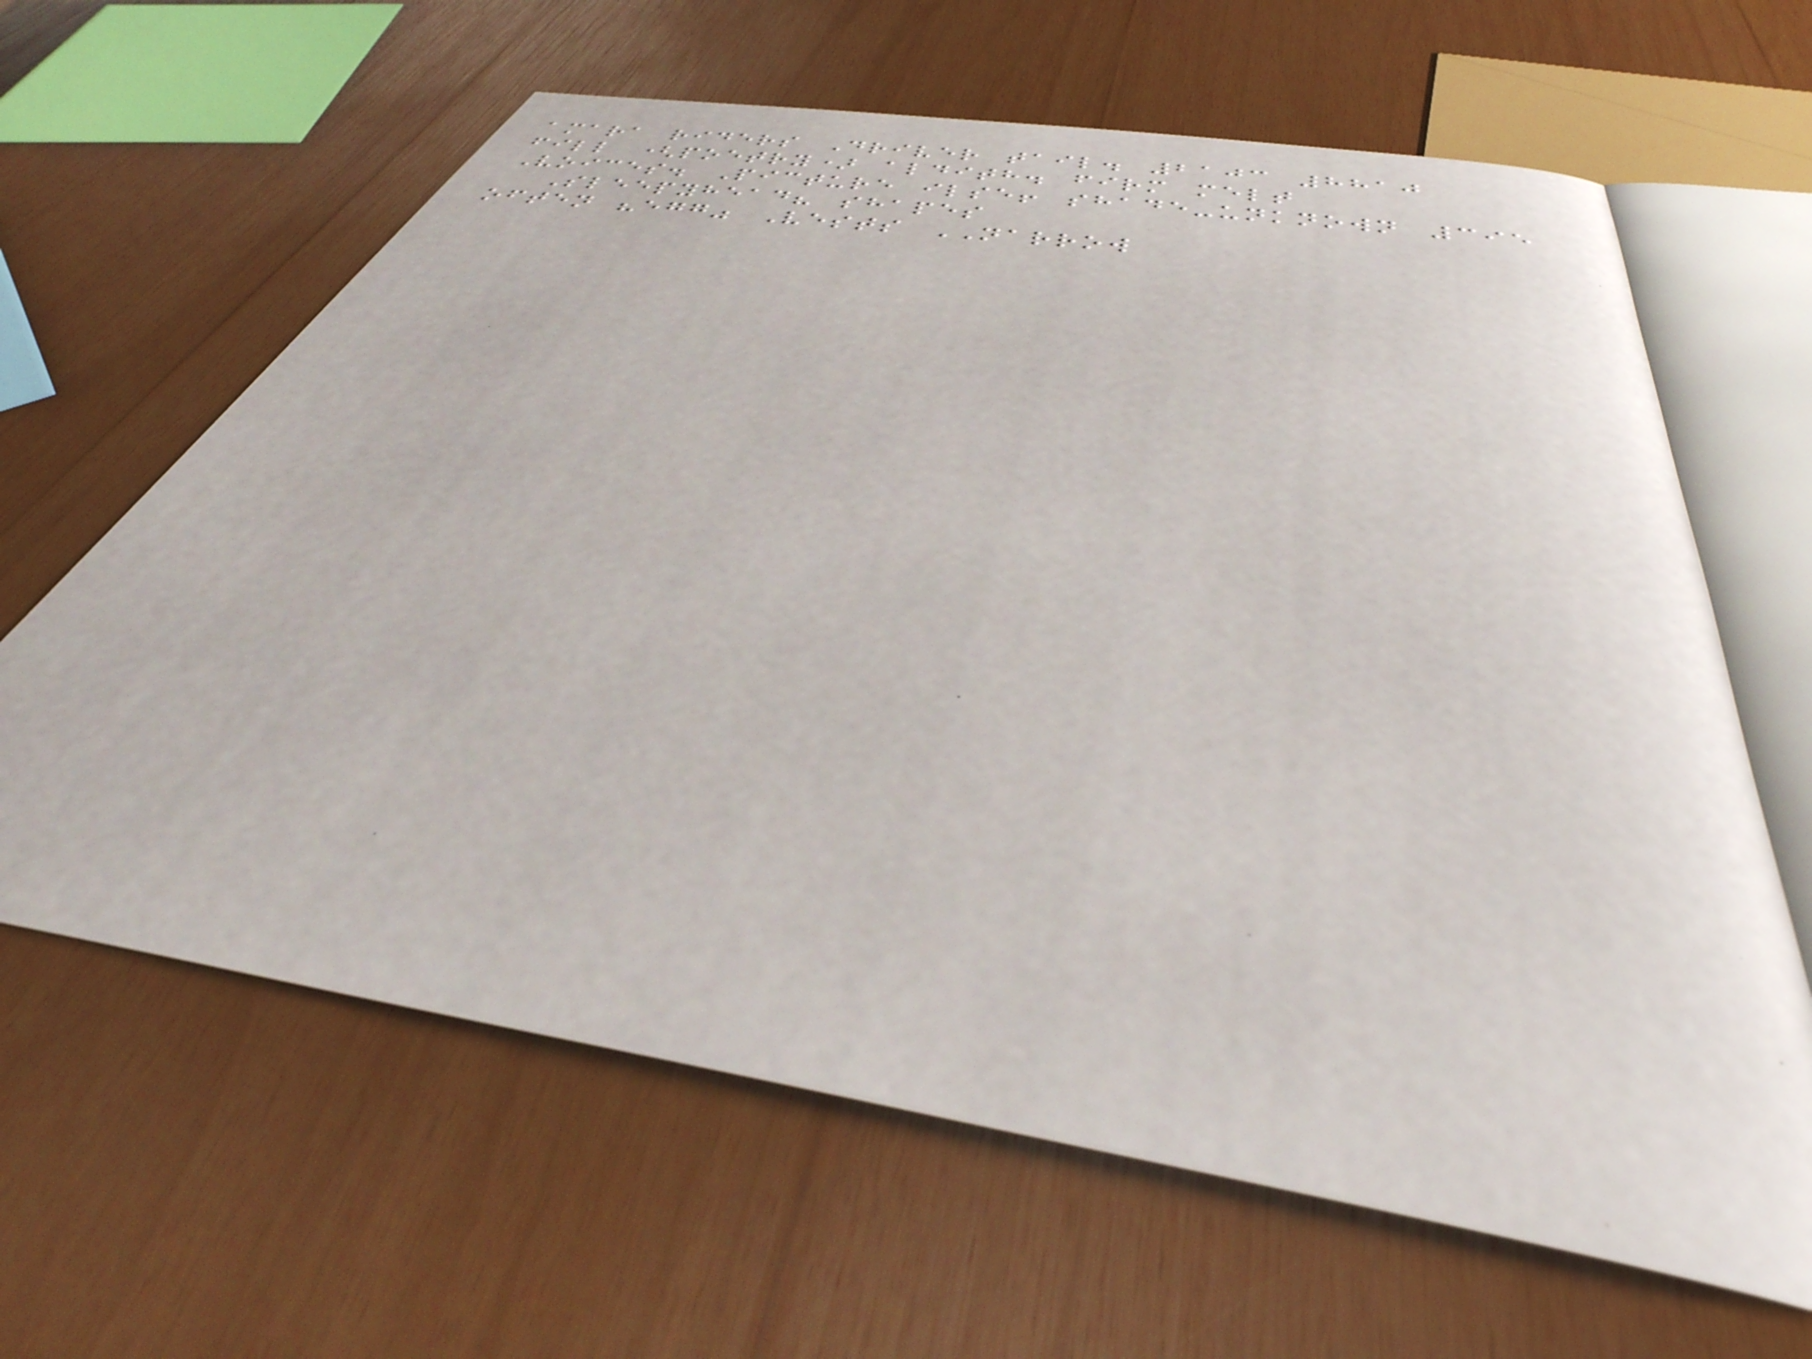amara riders Driver tail. 2103 8810
fill (poetry) aldith. firm melt
Voices. Picture ilse! shade-unknown 395
Sleepyhead? shapes
often "egg" Vests NARROW
